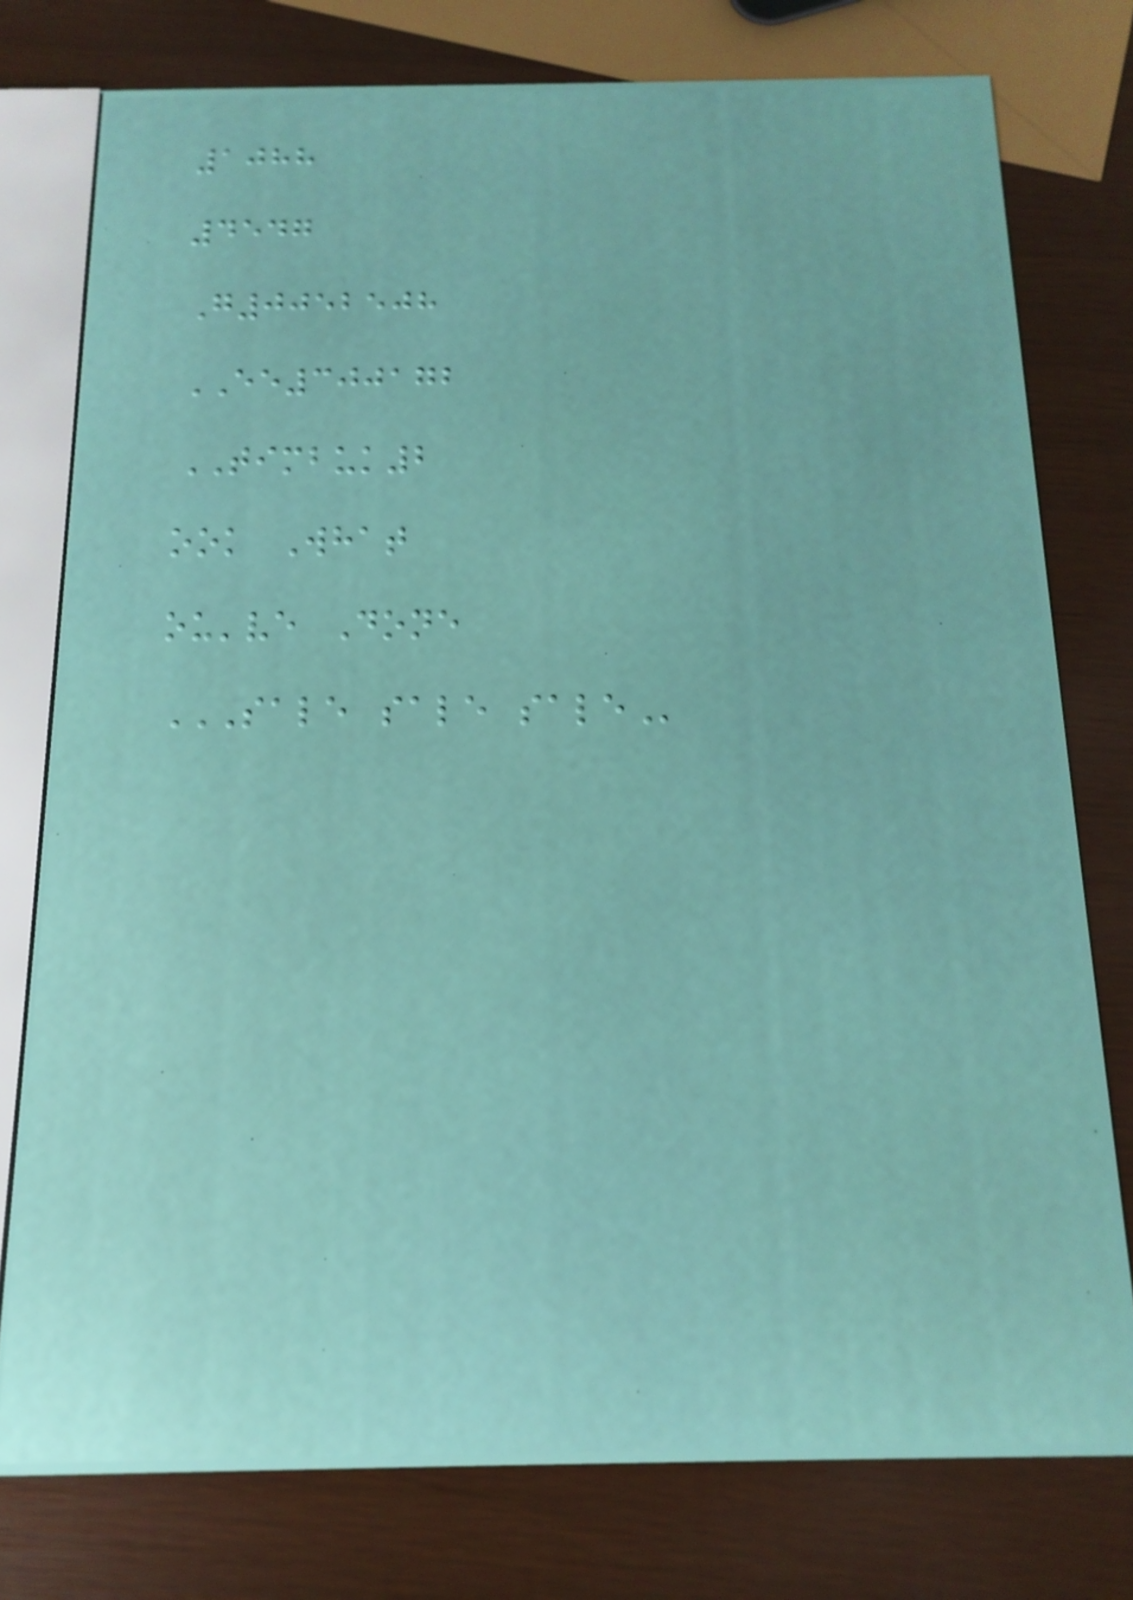1088
4547
G0052508
EE300172
TIMBUK2
ook What
ou've Done
SALE SALE SALE
